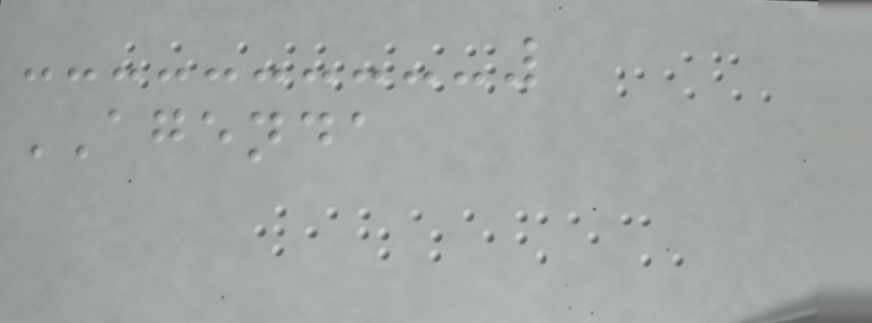AGENDA
